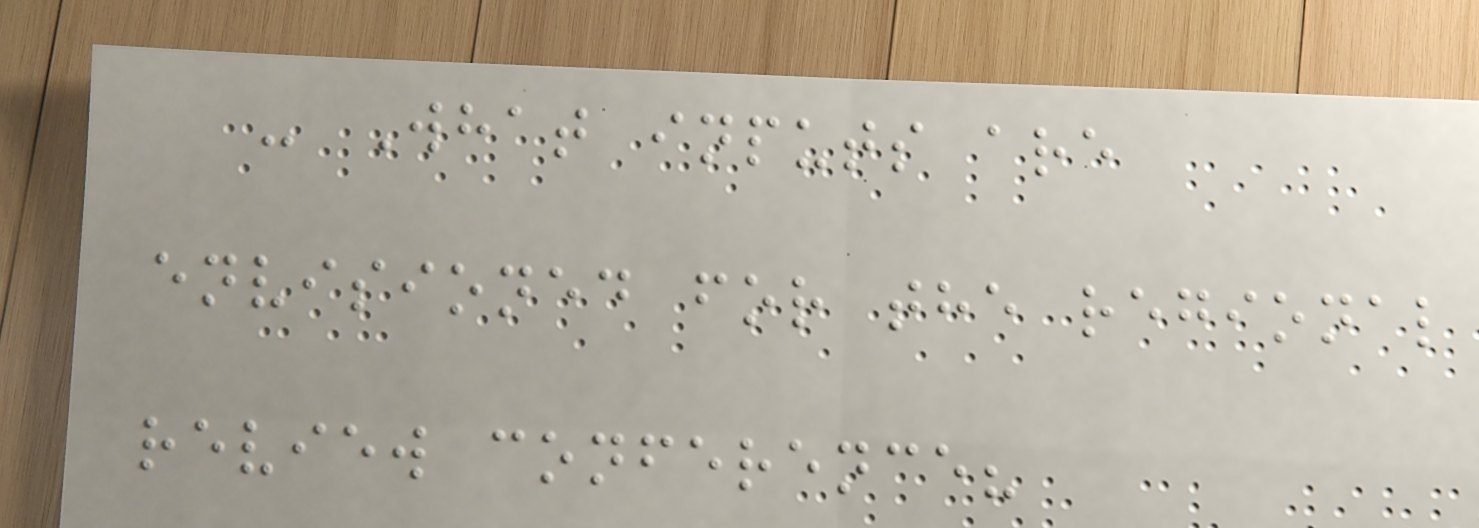- What inputs are
envisioned for the regional
review conference?
